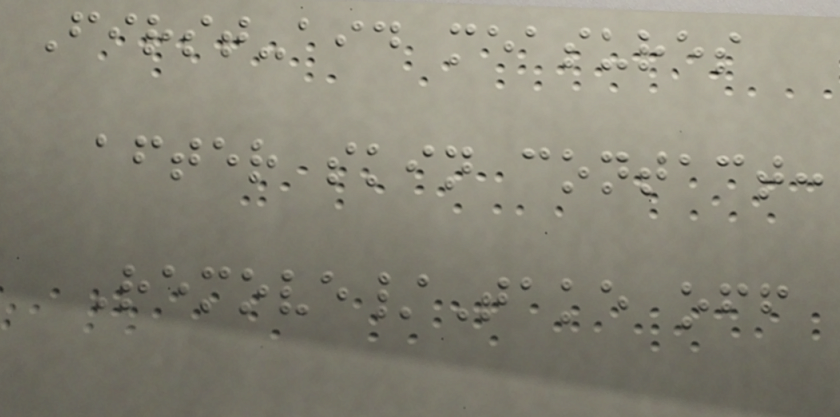First-aid measures
after skin contact:
Remove/Take off
